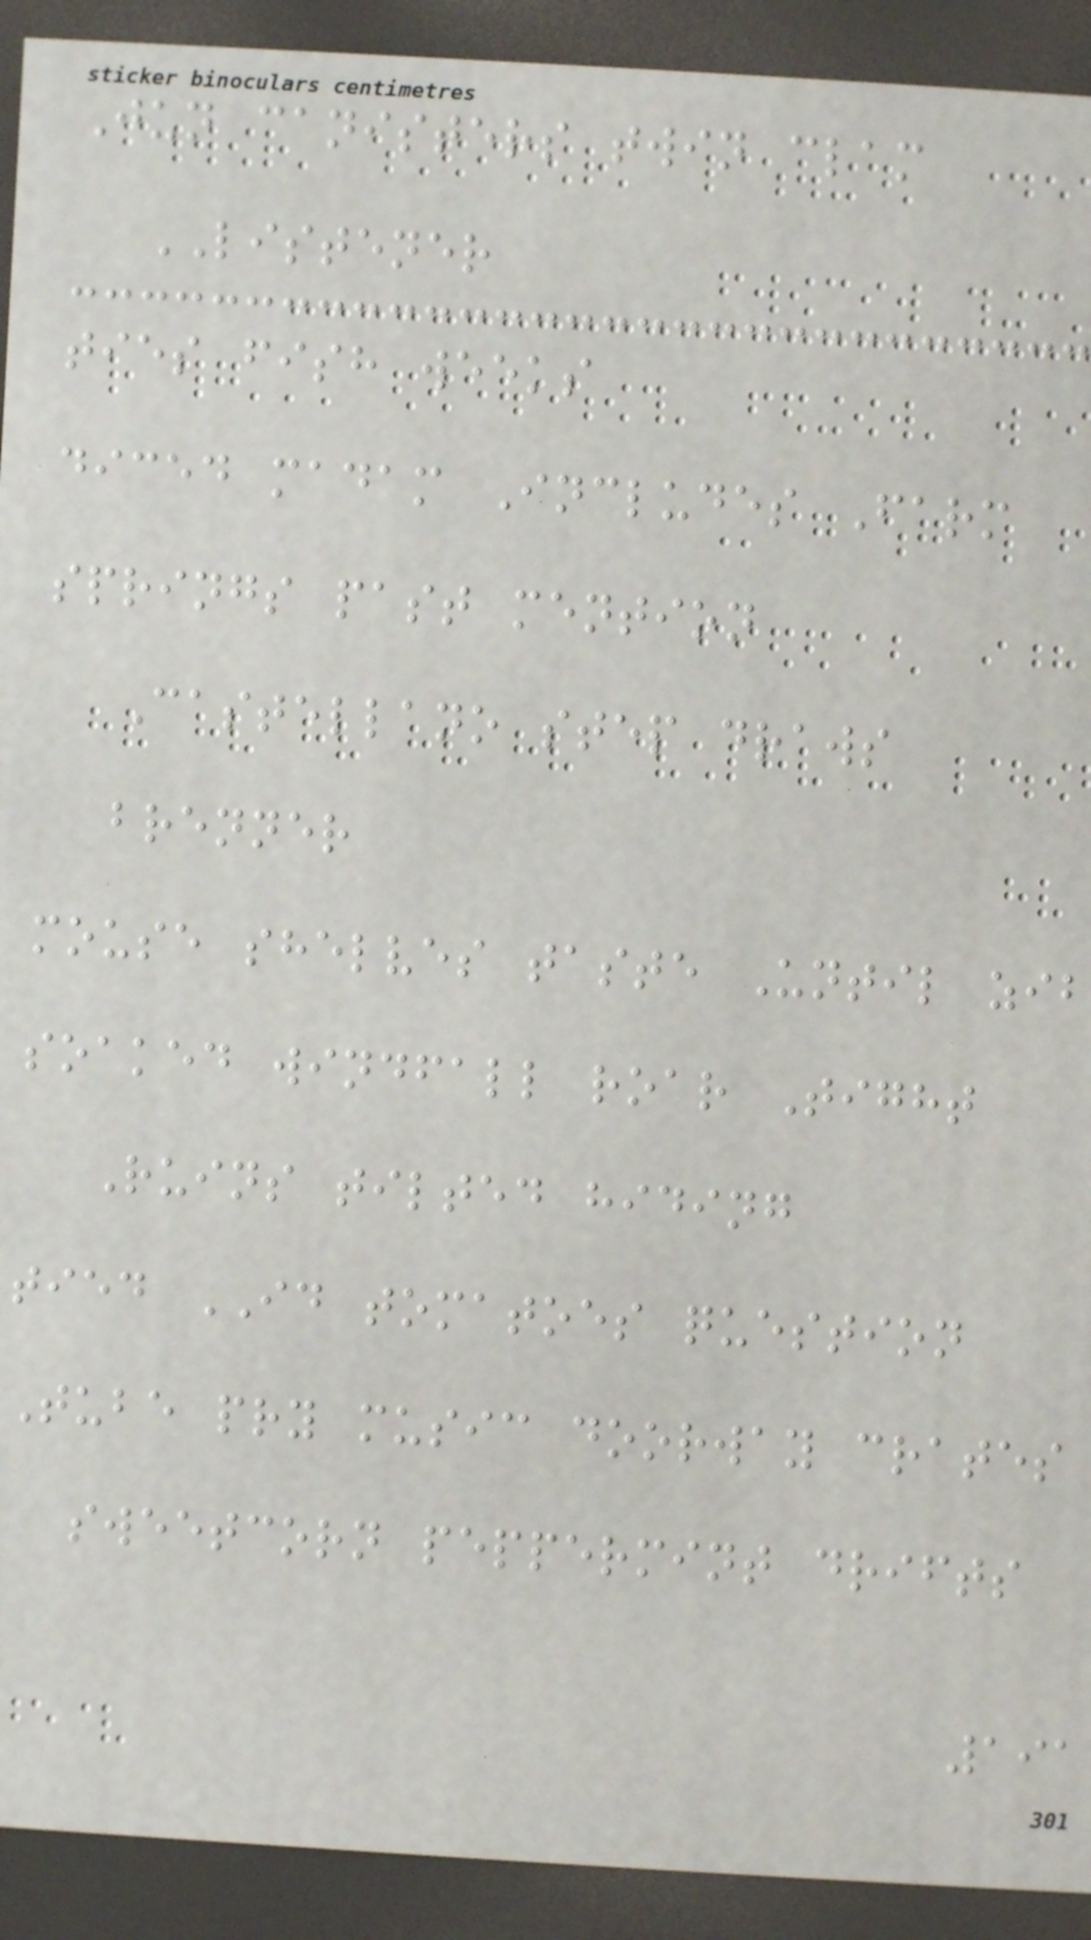Jun canisters twin clam
LISTENER
ties fish weeks
diced madam Includes Farm
springs past mention
Castellano step draws
brenner
mouse shelves taste Until zib
soaked windfall roar Tight
Ruins tilted hiding
tied ID tomatoes question
Tube pry music doorway crates
sweetcorn peppermint drifts
191
